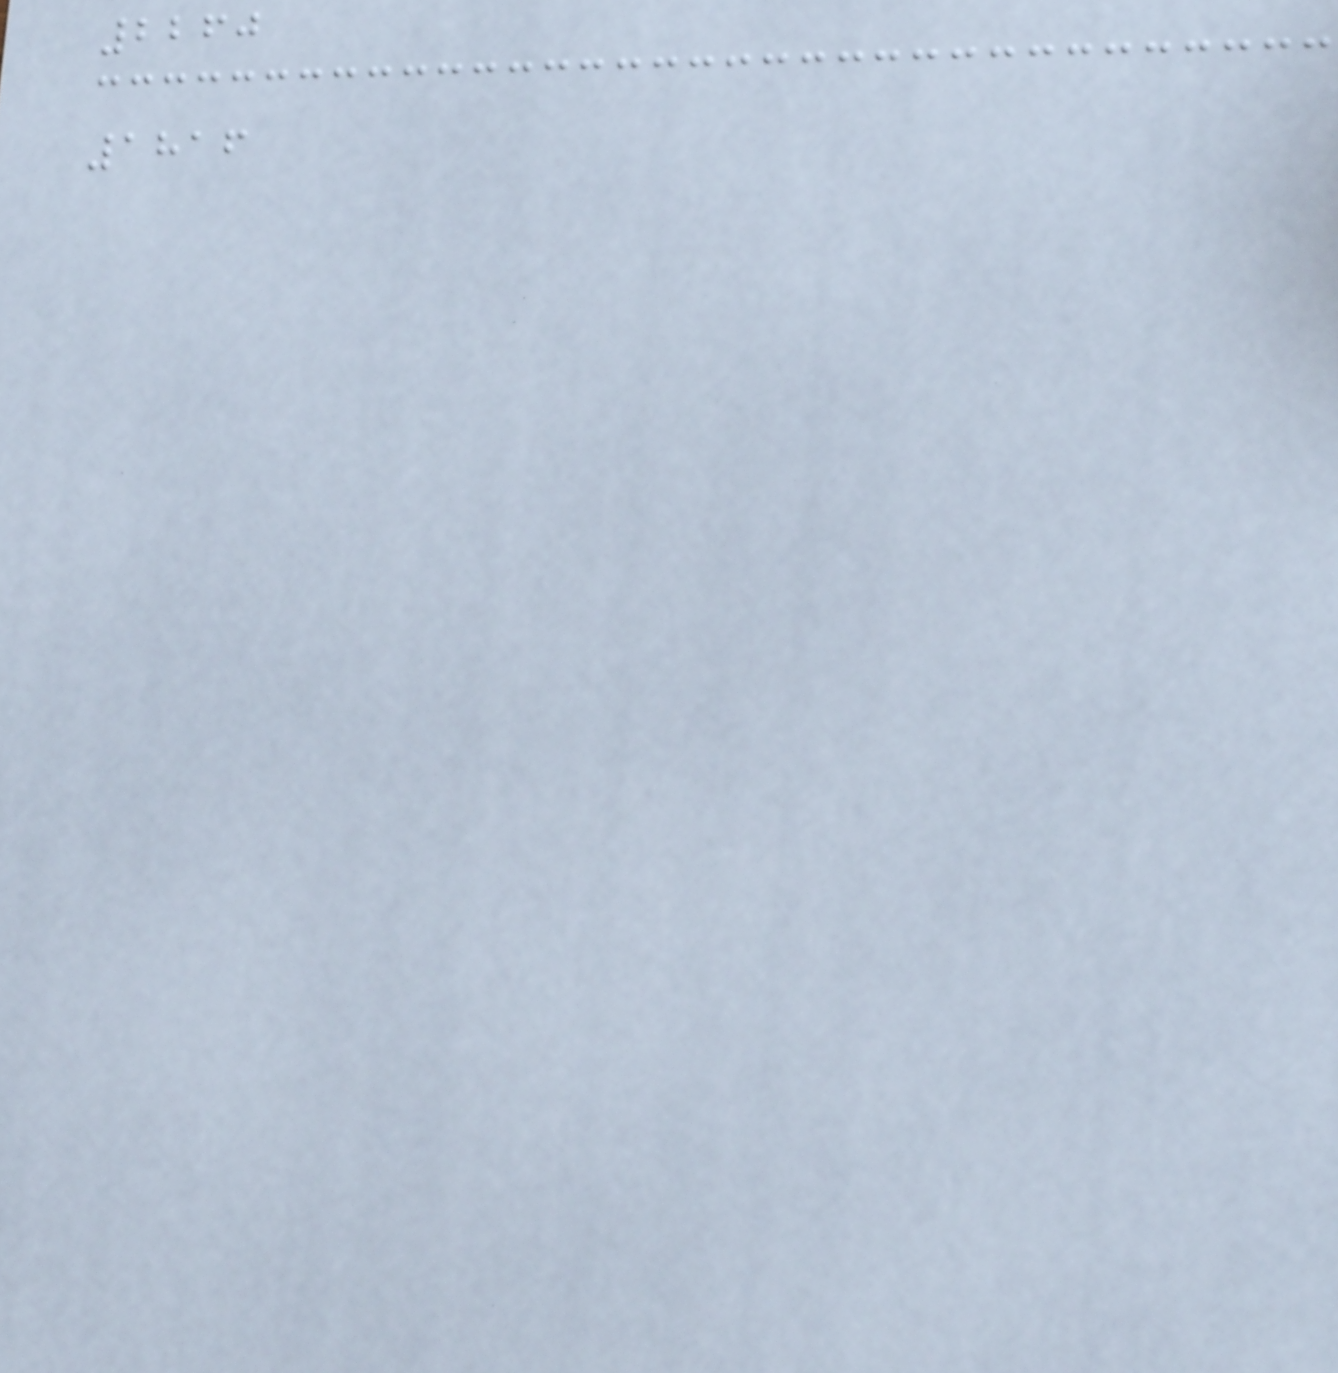2260
1816
